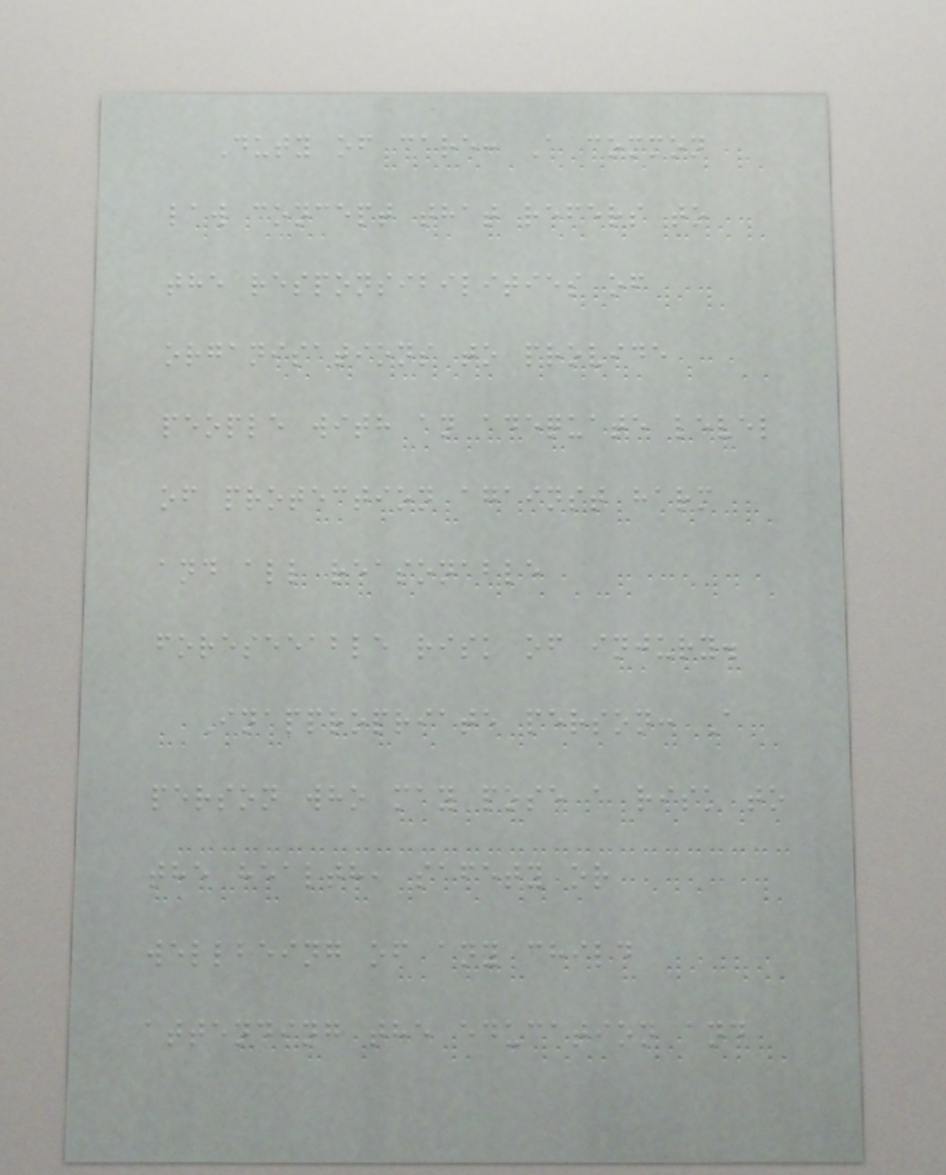Duty of care: A common
law concept that refers to
the responsibilities of
organisations to provide
people with an adequate level
of protection against harm
and all reasonable
foreseeable risk of injury.
Inappropriate person: A
person who may pose a risk to
the health, safety or
wellbeing of any child
attending the education and
